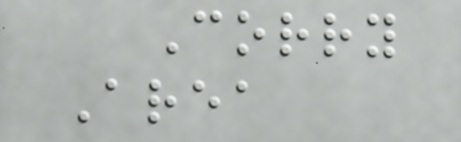Corry
Area
